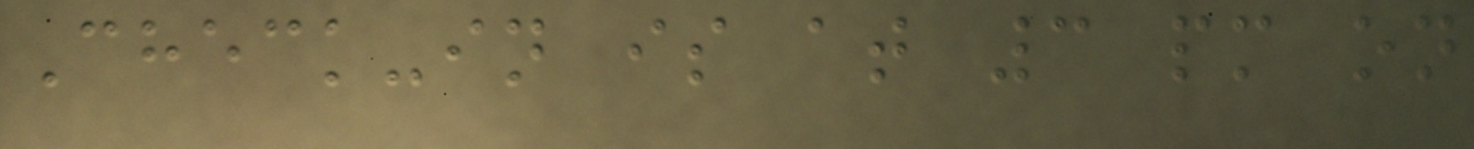Check-in is at 3 pm on
